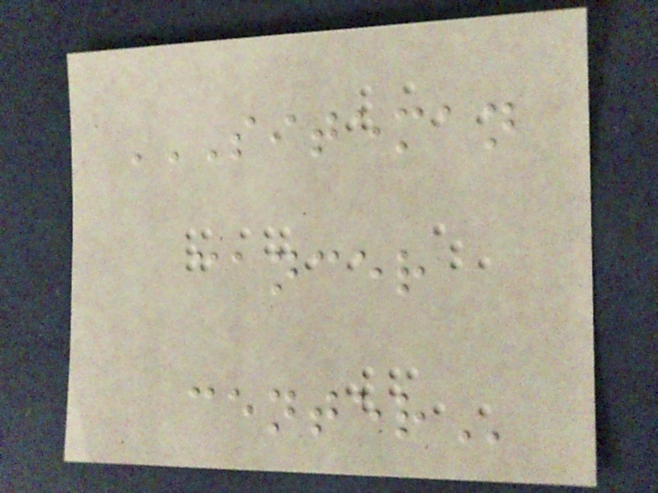SITEMAN
CANCER
CENTER
